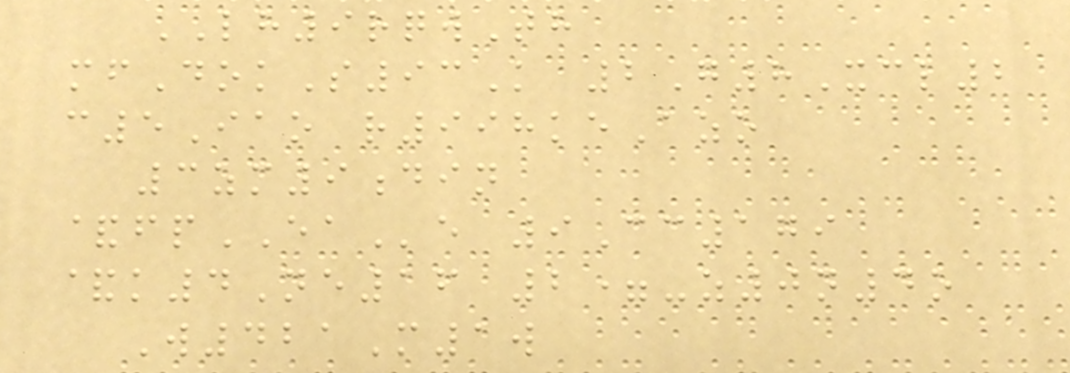LH9rqwTh
mfDokS93K 2G8Xcl2
c5Iao r998keAzo
3zm9din
&fpEAe 9Cc179
&k4Ne16 2=-z0n4o
W421M1w
